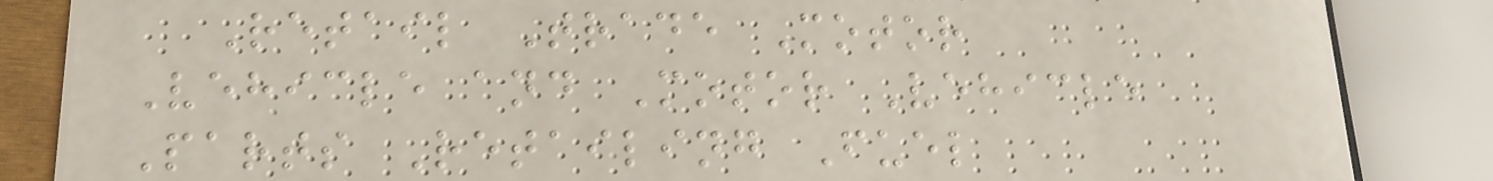Retail Trade Motor
Vehicle and Motor Vehicle
Parts Retailing Fuel
